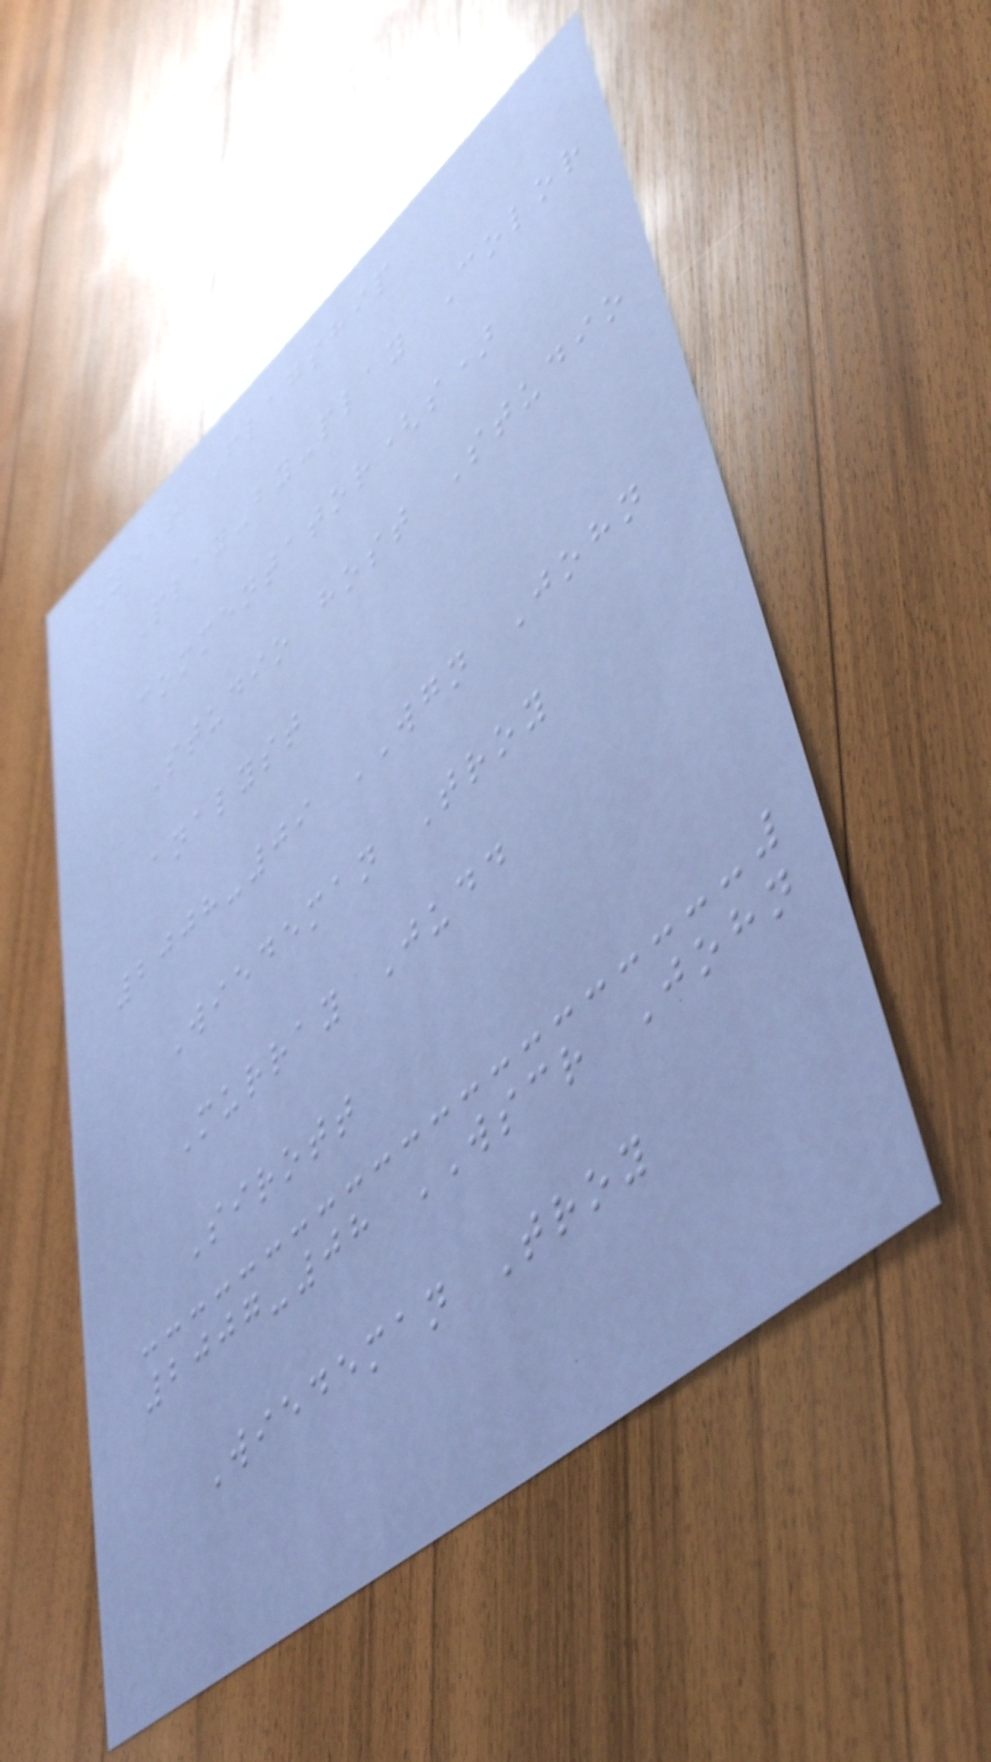Year Flagship
Play-by-play Color
commentator(s)
Studio host Studio
analyst
2008-09 WGN John
Wiedeman Troy
Murray Judd
Sirott
2007-08 WSCR John
Wiedeman Troy
